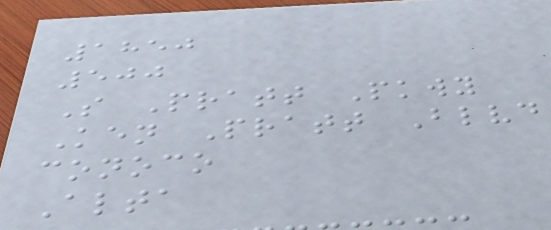1850
500
S Pratt Pkwy
Ken Pratt Blvd
conoco
Alta
